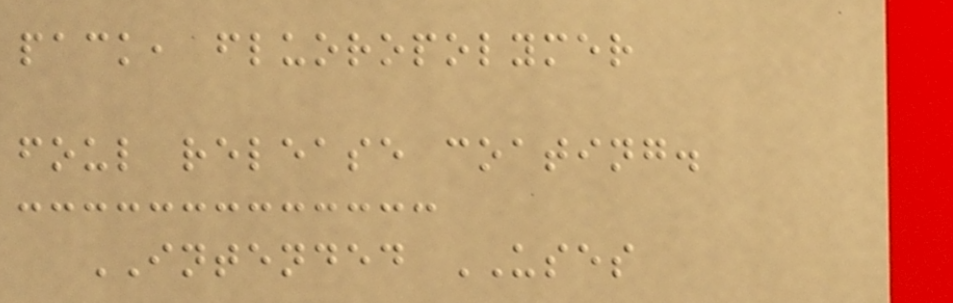pack, fluoropolymer
foul release coating.
INTENDED USES
